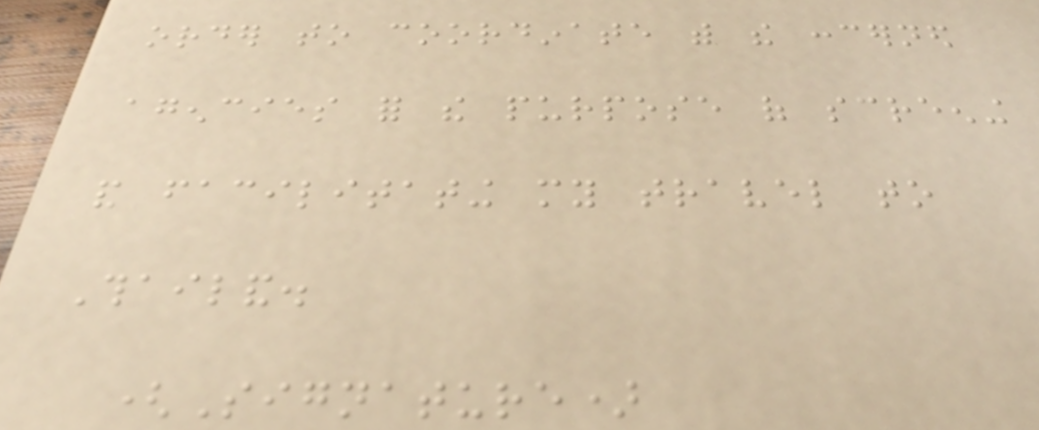order to coordinate with the concerned
agencies for the purpose of screening
and facilitating my travel to
Thailand.
(Signature)
